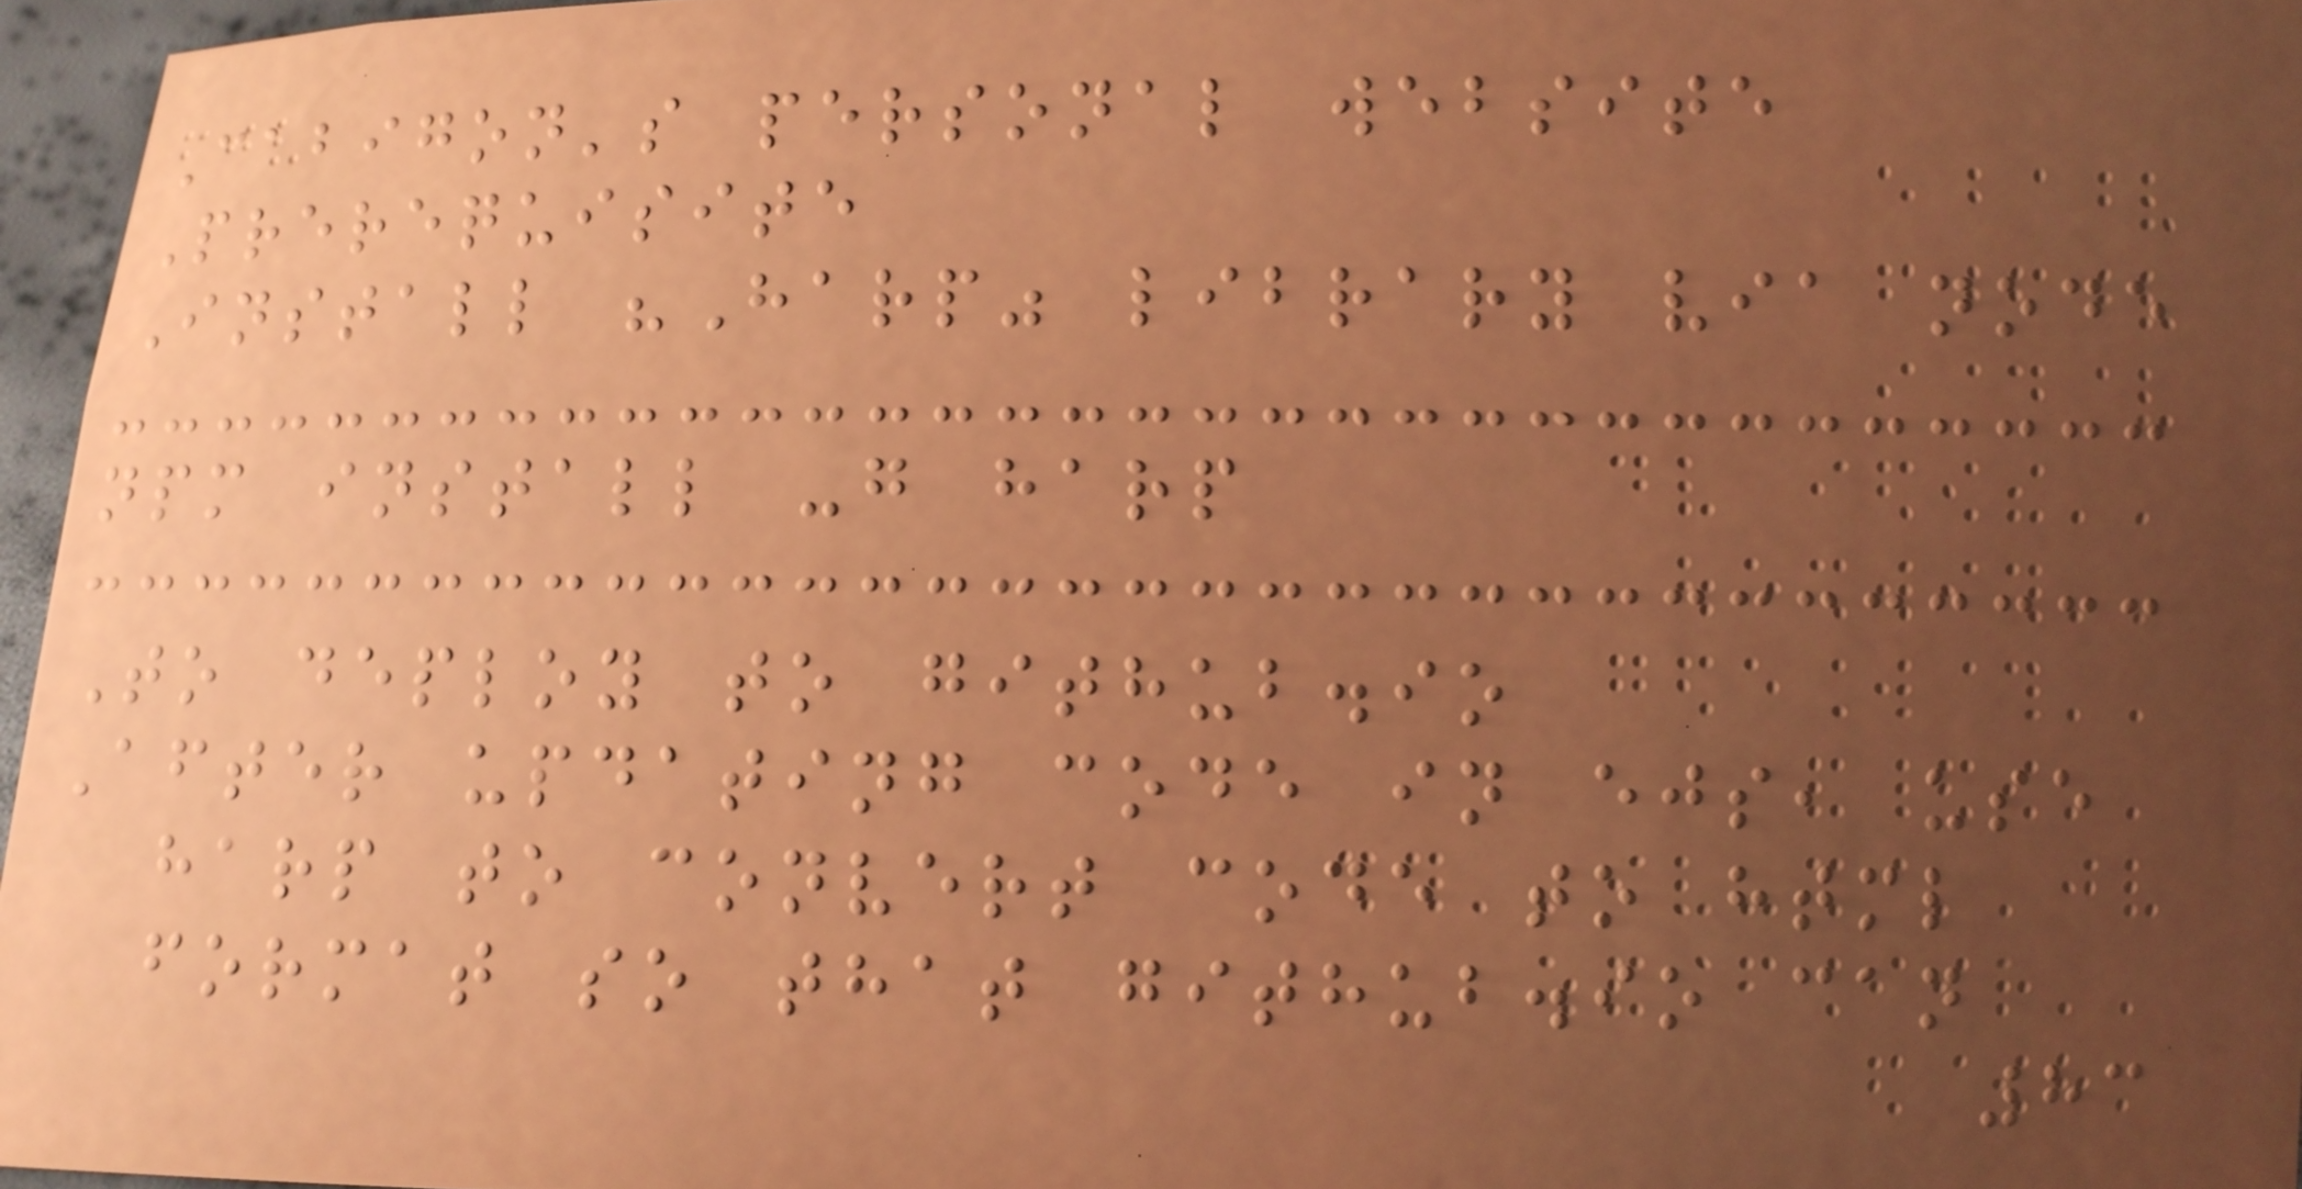Cabigon's personal website
Prerequisite
Install "Harp" library via node
npm install -g harp
To deploy to github.io
After updating code in ejs, use
harp to convert code to html
format so that github.io can
83
